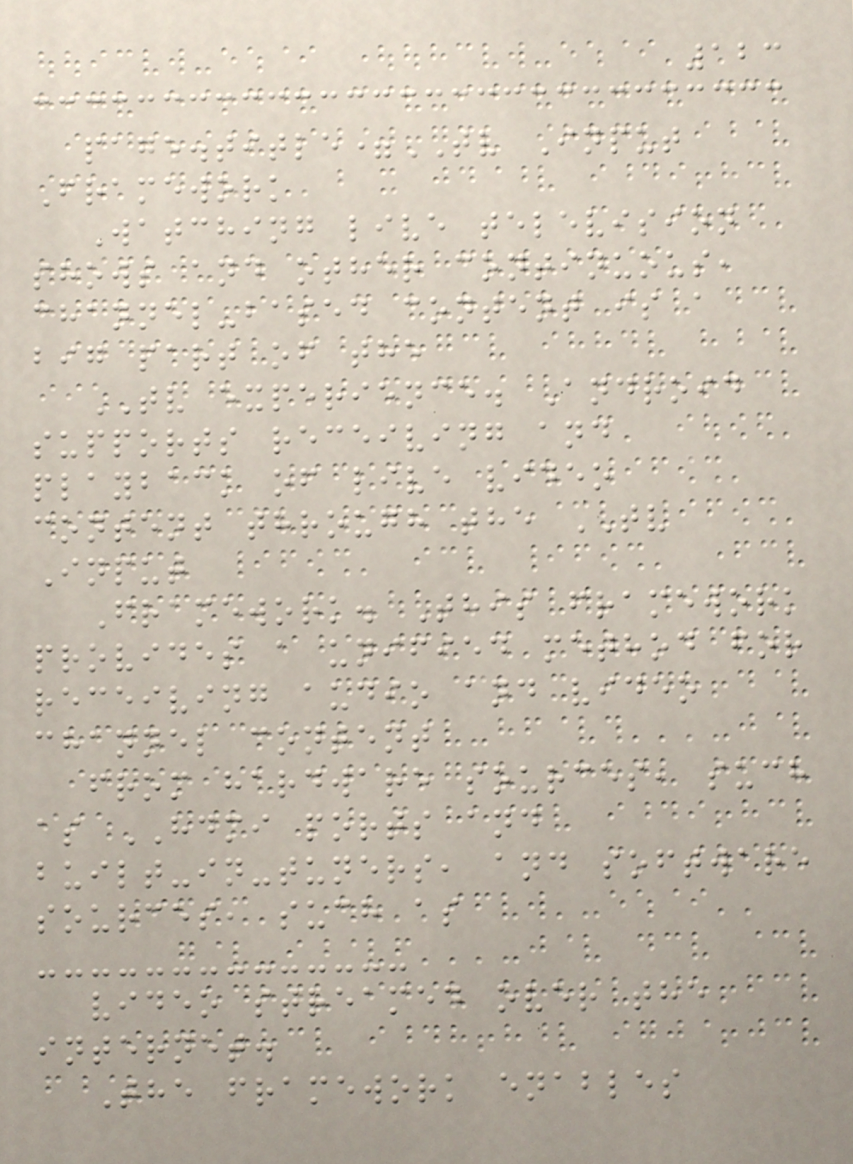123
page.title=TV Input
Framework
Watching live television
shows and other continuous,
channel-based content is a
big part of the
TV experience. Android
supports receiving and
playback of live video
content through the TV
Input
Framework. This framework
provides a unified method for
receiving audio and video
channel content
from hardware sources, such
as HDMI ports and
built-in-tuners, and software
sources, such as
video streamed over the
internet.
The framework enables
